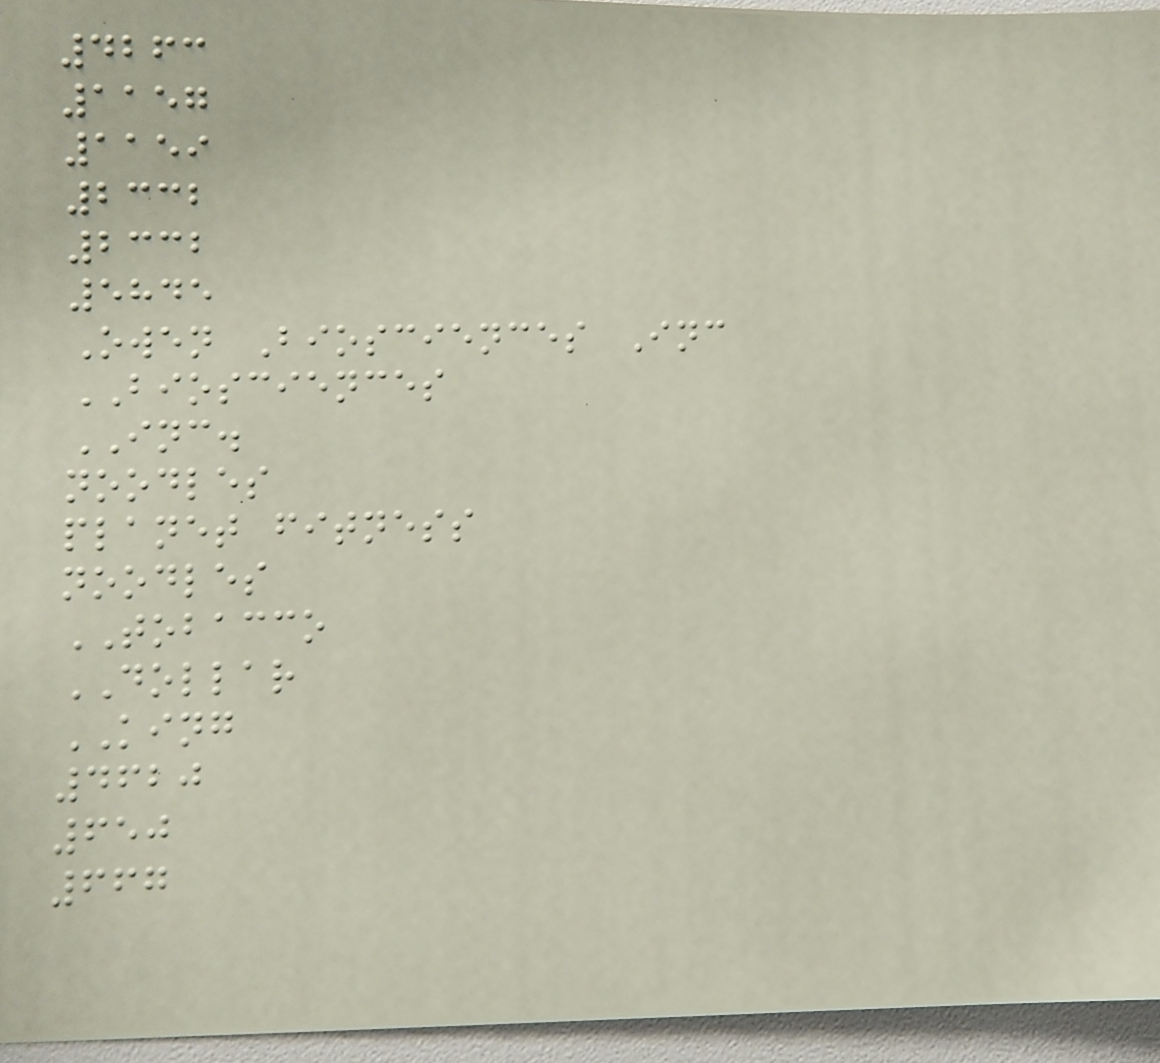4263
1157
1159
2332
2332
5845
Owen Biosciences Inc
BIOSCIENCES
INC.
noodles
planet fitness
noodles
TOBACCO
DOLLAR
KING
4620
650
667
